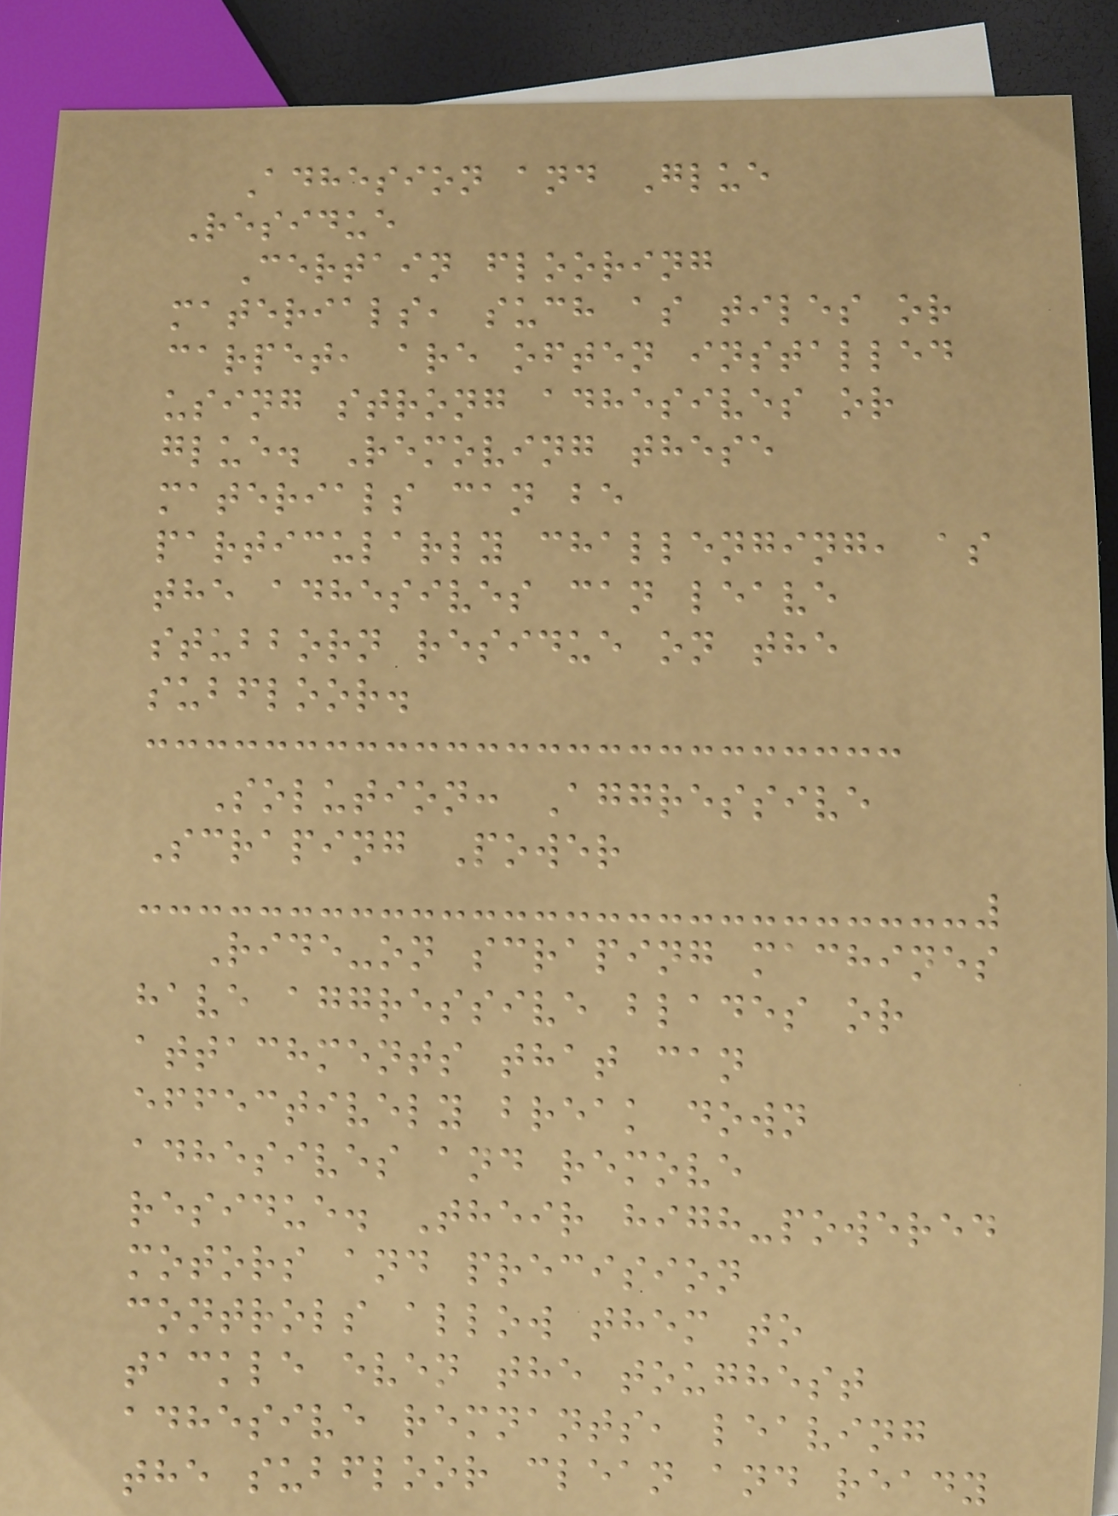Adhesion and Glue
Residue
Certain flooring
materials, such as tiles or
carpet, are often installed
using strong adhesives or
glue. Removing these
materials can be
particularly challenging, as
the adhesives can leave
stubborn residue on the
subfloor.
Solution: Aggressive
Scraping Power
Ride-on scraping machines
have aggressive blades or
attachments that can
effectively break down
adhesives and remove
residue. Their high-powered
motors and precision
controls allow them to
tackle even the toughest
adhesive remnants, leaving
the subfloor clean and ready
